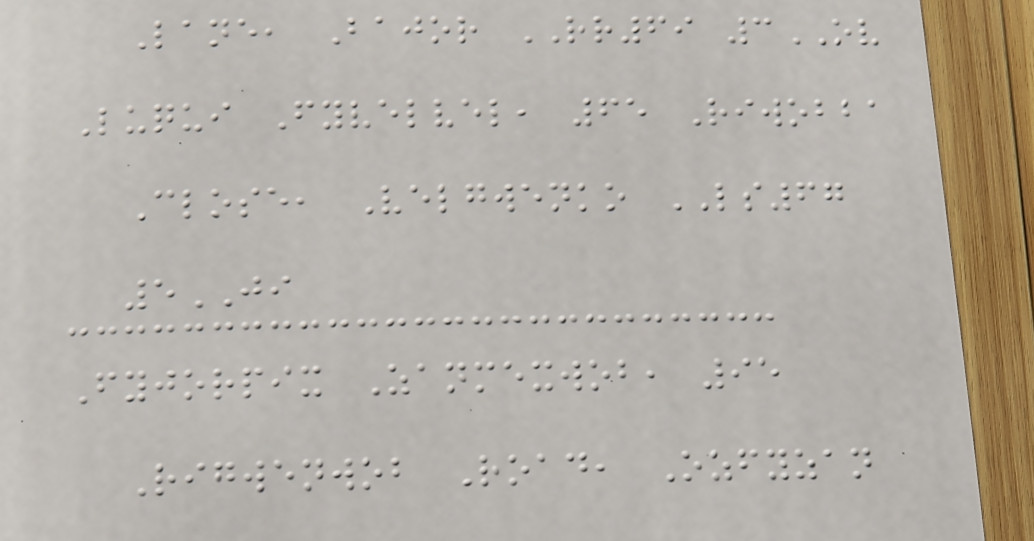Lane, Bajor RR69 3OV
Luqui Fyvelvel, 65 Riwobba
Close, Velgwenko LS67
5JI
Fyjorpix Zanmexwob, 95
Rigwenwob Road, Ozfyzan
